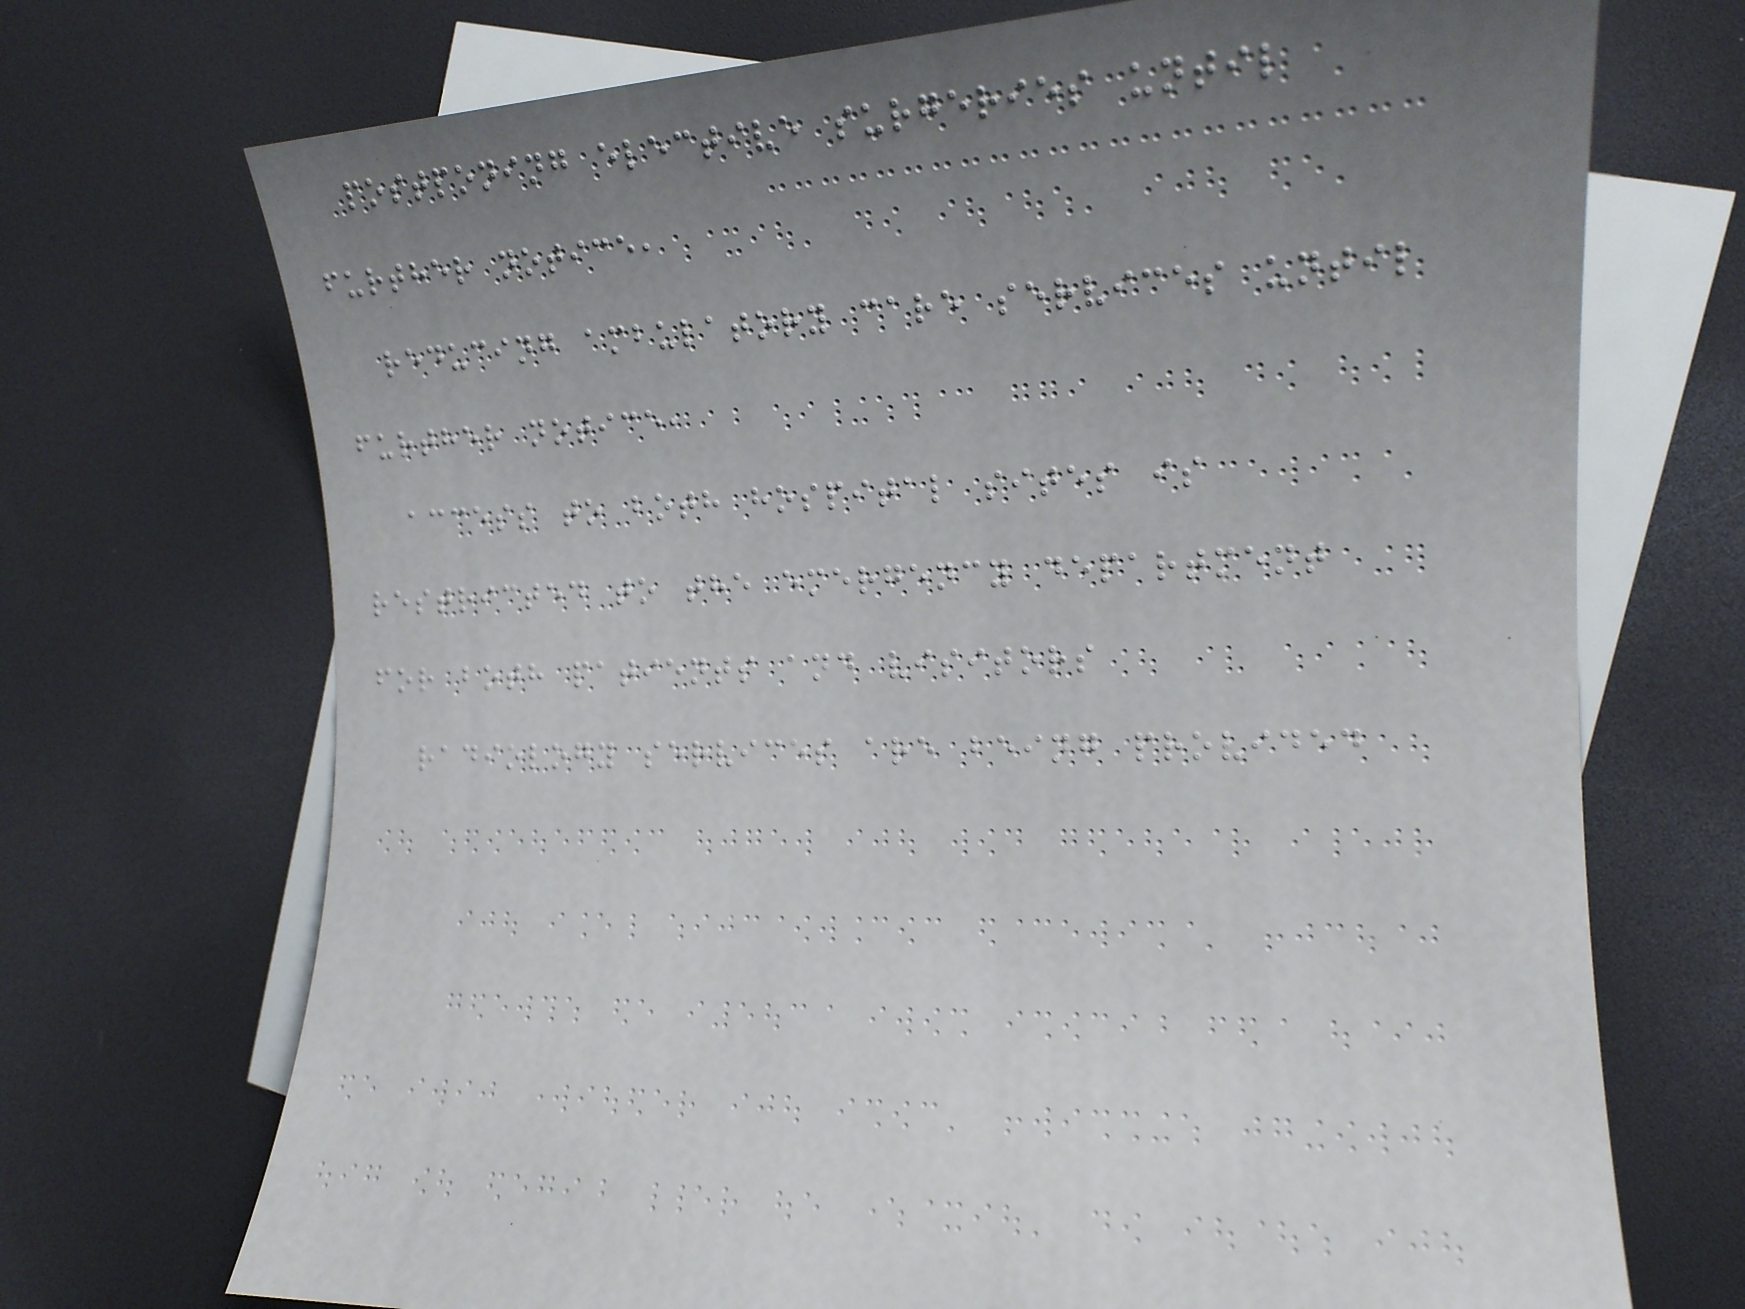postponing elective surgeries until
further notice,
reducing ambulatory care services until
further notice,
access to both hospital sites is
restricted to the emergency department
for both patients and visitors
radiology services are being provided
